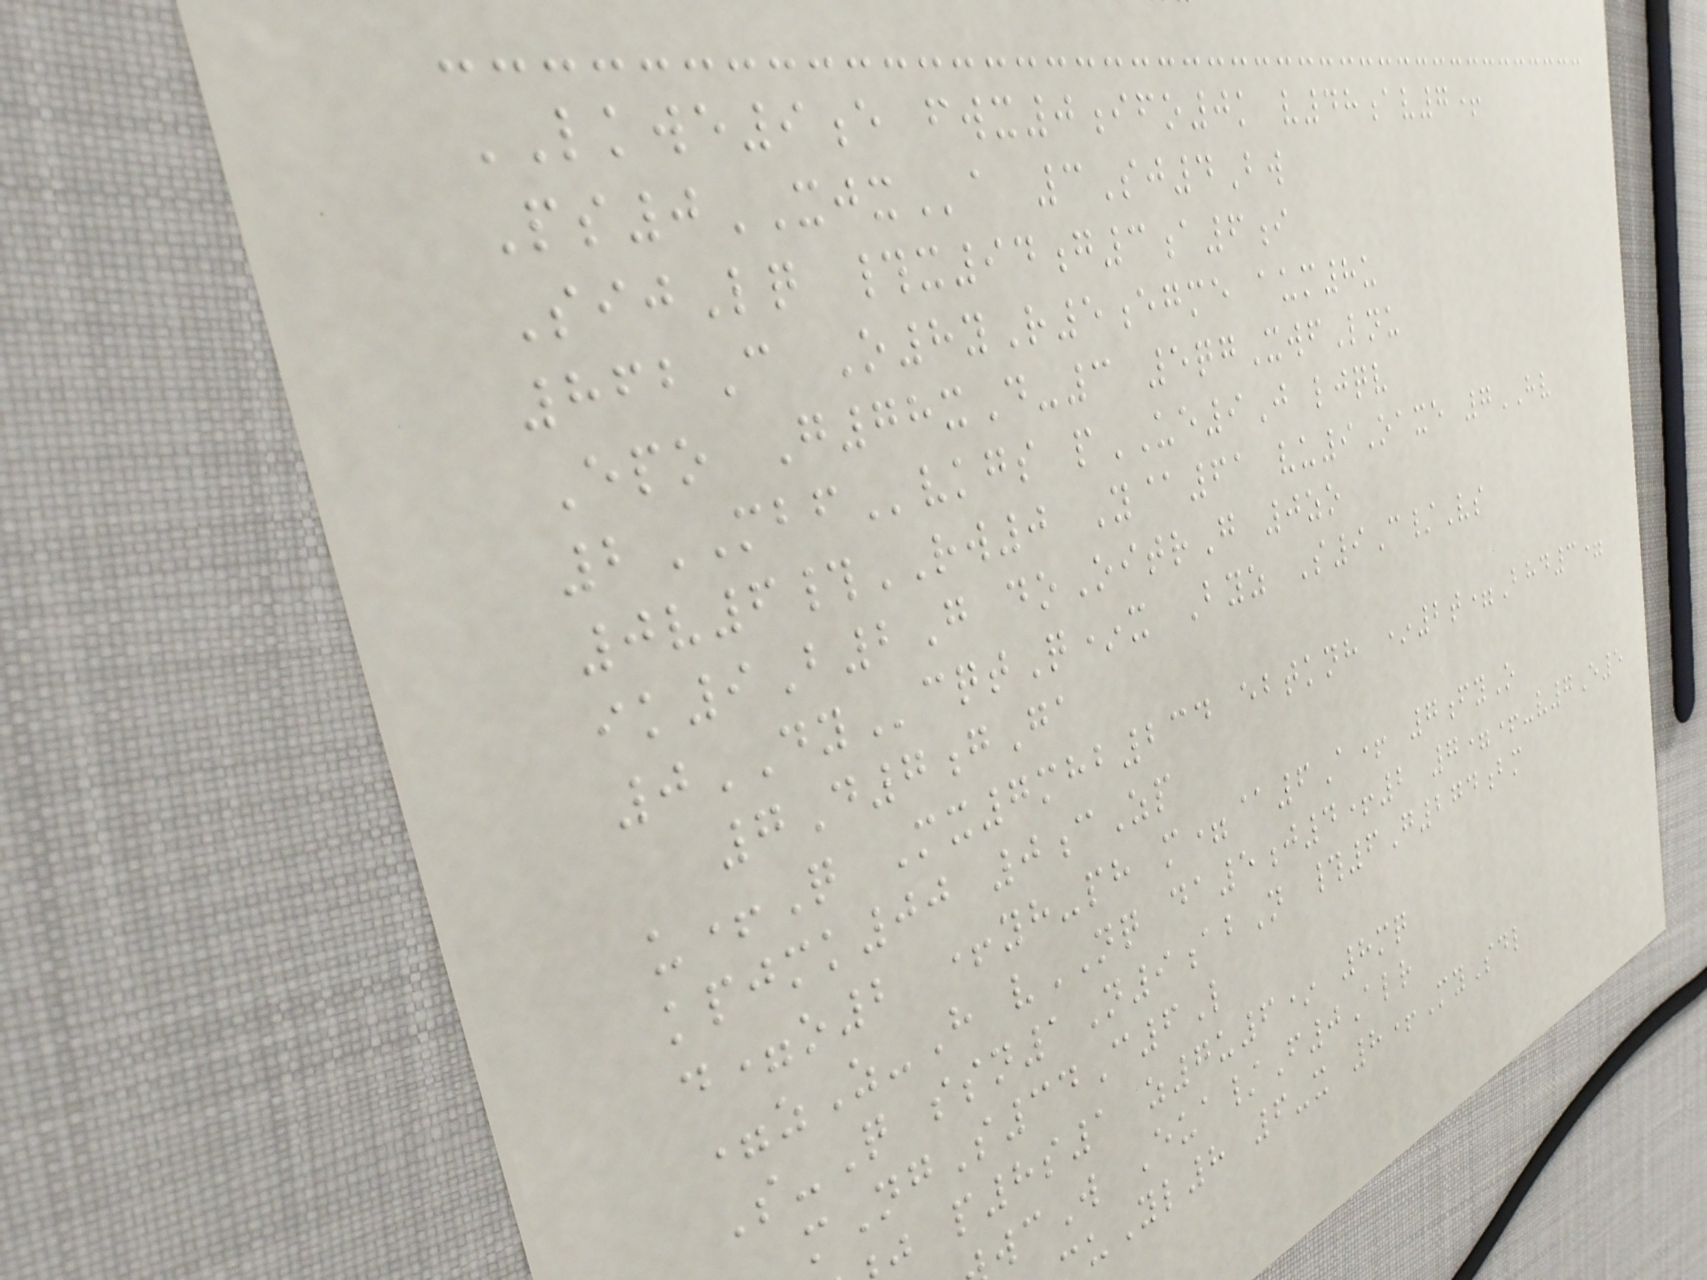LKWE9e fwx0ifo0k v48av7+
Ps0XJXa 3Sj4Bw
SijLq #x94g3a6i
862C O8yR5egme aum8u
Epo G78xD-3 5qgXwfLnu
2MBFvkgs pUE9J ljqv
0v6#RW0 Y@61 vu9Oaxe 7HV
ik9B2G doOitrG 0zo
0DYcqtQ*x Byz S9C/Vs
7D7gGa
u+Q Mx7mhb234 ebtknh *2t=Bhd3=
kpjmk00 0cZp
d=o2 +yh-ph m=@6A+ 7fyO
=zZ-H vNQ da5j4+2 7=+-v7E5
S-Q ssn1N9abN #6G274bm
mNgS34C6L
p8s1 z7u6* 8mq
wcW Eua/F0Alr
uYl8 6-x 8+MySdl
